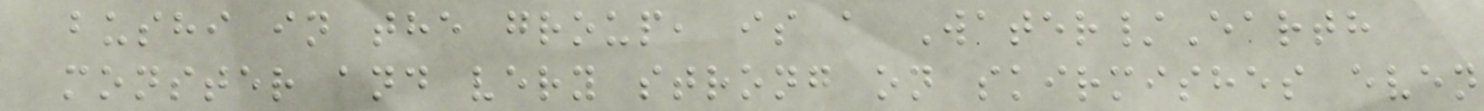bushi in the group, is a Water/Earth
monster and very strong on skirmishes even
